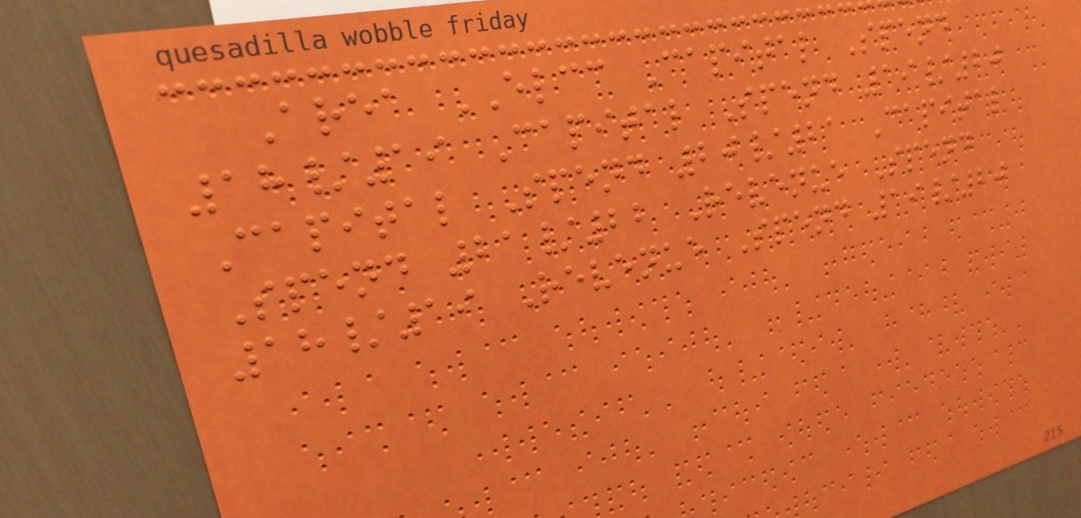Area ELCC Capital Spend
18/19 Capital Spend 19/20
Capital Spend 20/21 Capital
Spend 21/22 Revenue Spend
18/19 Revenue Spend 19/20
